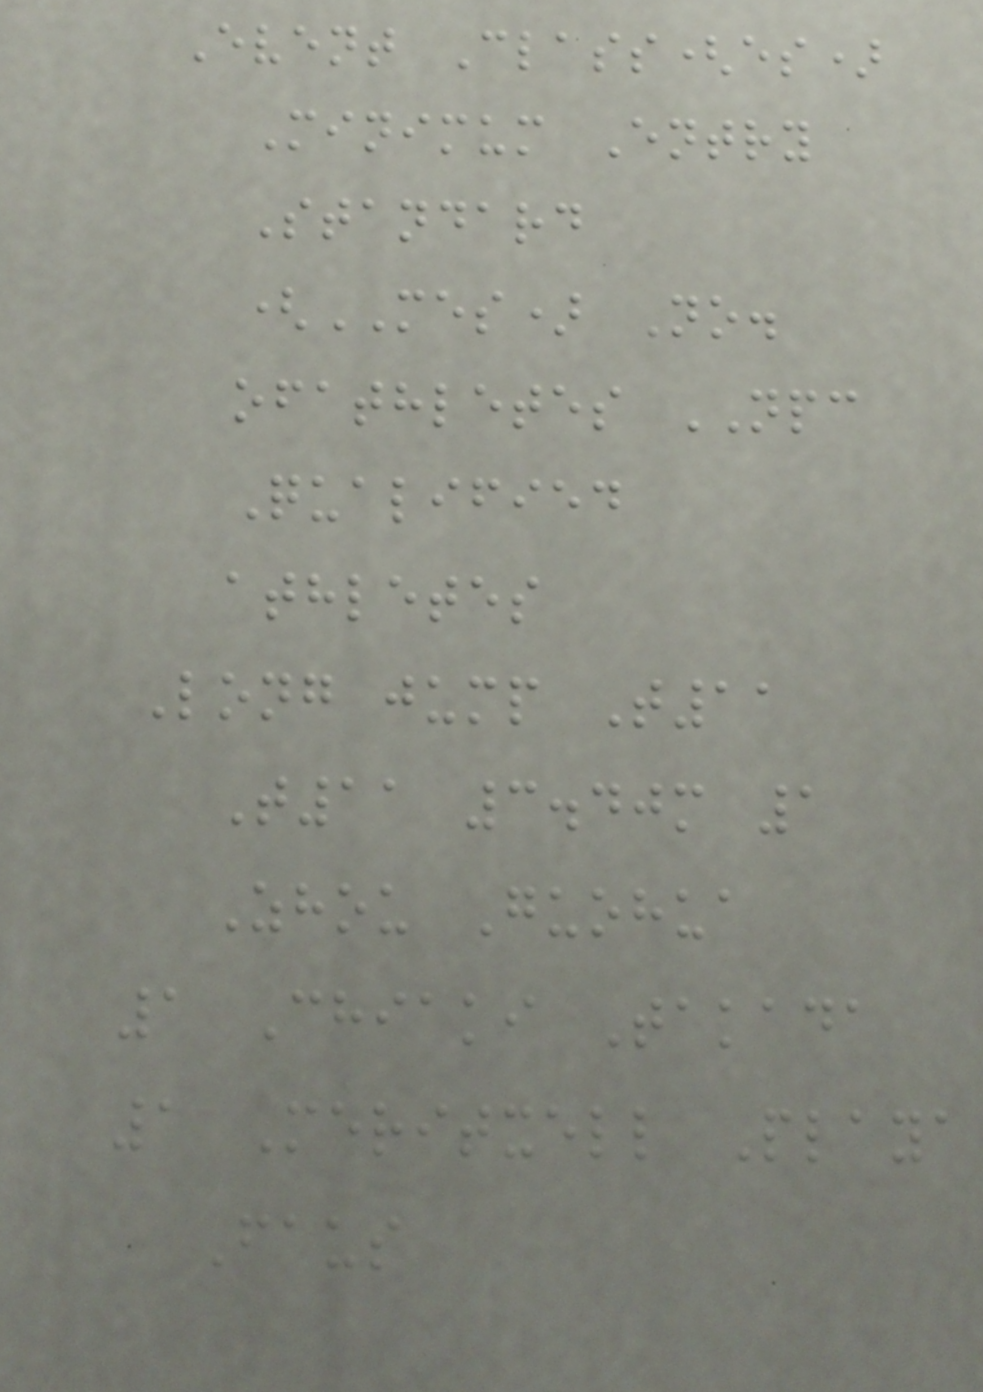Event Class(es)
Minimum Entry
Standard
(MES) No.
ofathletes NPC
Qualified
athletes
Long jump T11
T11 3.40m 1
Zhou Guohua
1 Chiaki Takada
1 Meritxell Playa
Faus
